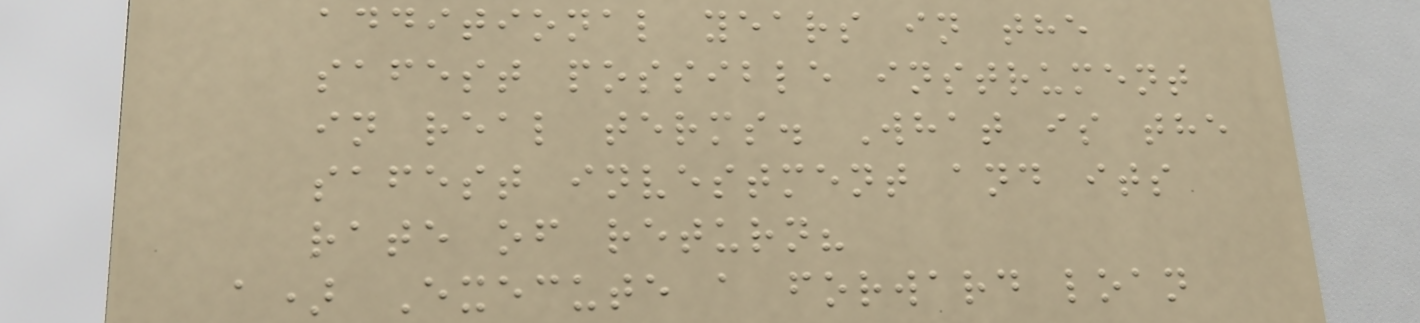additional years in the
safest possible instrument
in real terms. What is the
safest investment and its
rate of return?
a) Execute a forward loan
